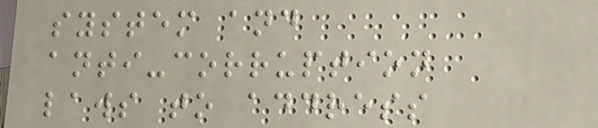system and
anti-corruption
laws to address
